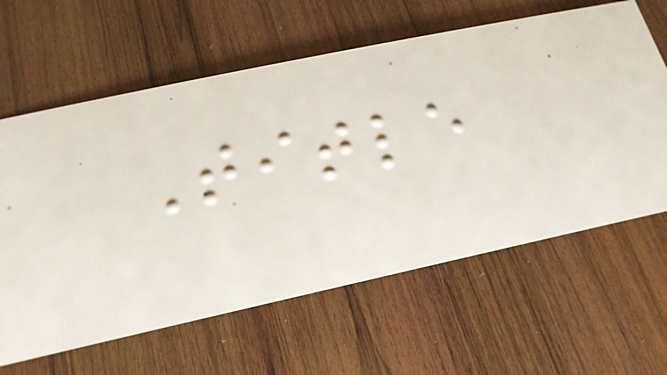Title
